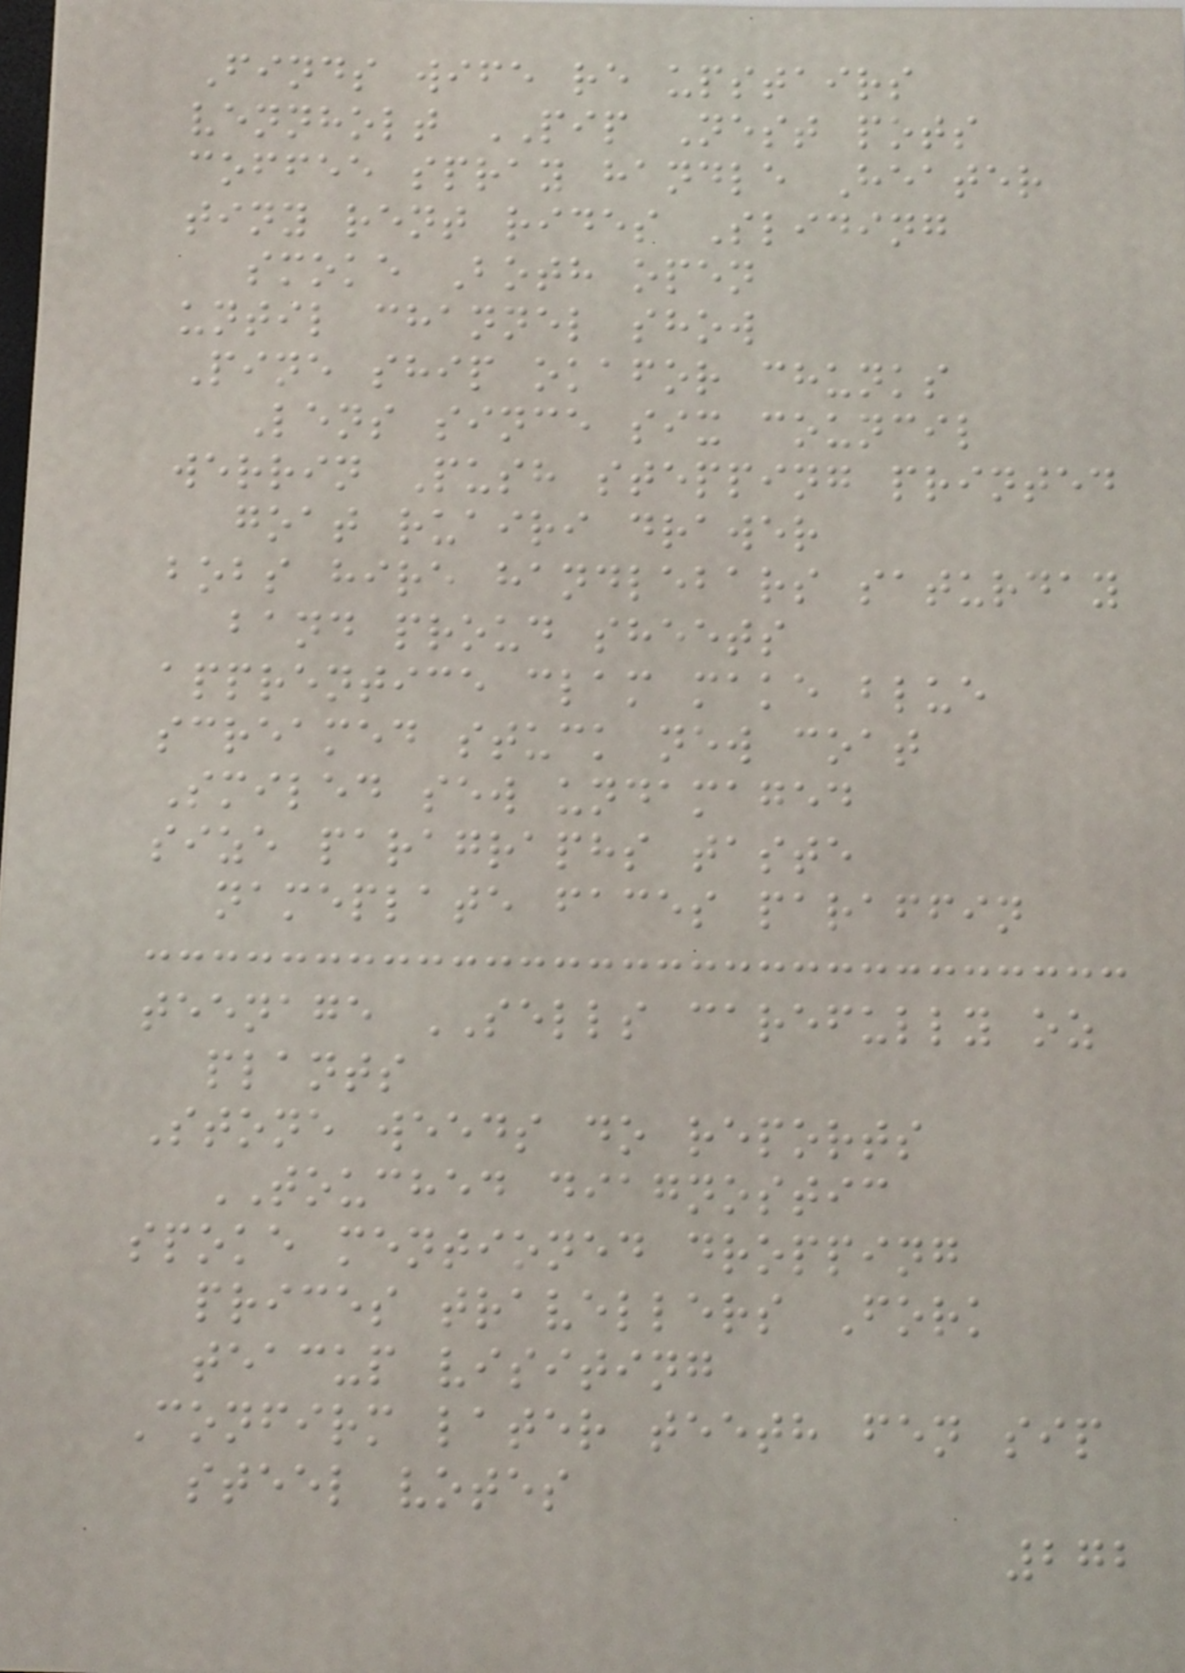Finds wife re upstairs
vennholt PIP Nest pots
coffee spray handle Heater
tiny rent rides Sliding
smoke Both open
until channel show
Pine ship okafor chunks
Lens since six council
werrin Push stepping printed
goat ruairi drawer
bobs hire handlebars saturday
band proud sheets
apprentice clam make blue
screamed stuck new coat
Smiled sew undamaged
size paragraphs taste
nameplate faces paraffin
teenage SELLS carefully oz
plants
Stone weeds do reports
TOUCHED diagnostic
spoke mentioned dropping
prices travellers Fork
teacup visiting
Confirm later teeth fen sip
steel votes
272
